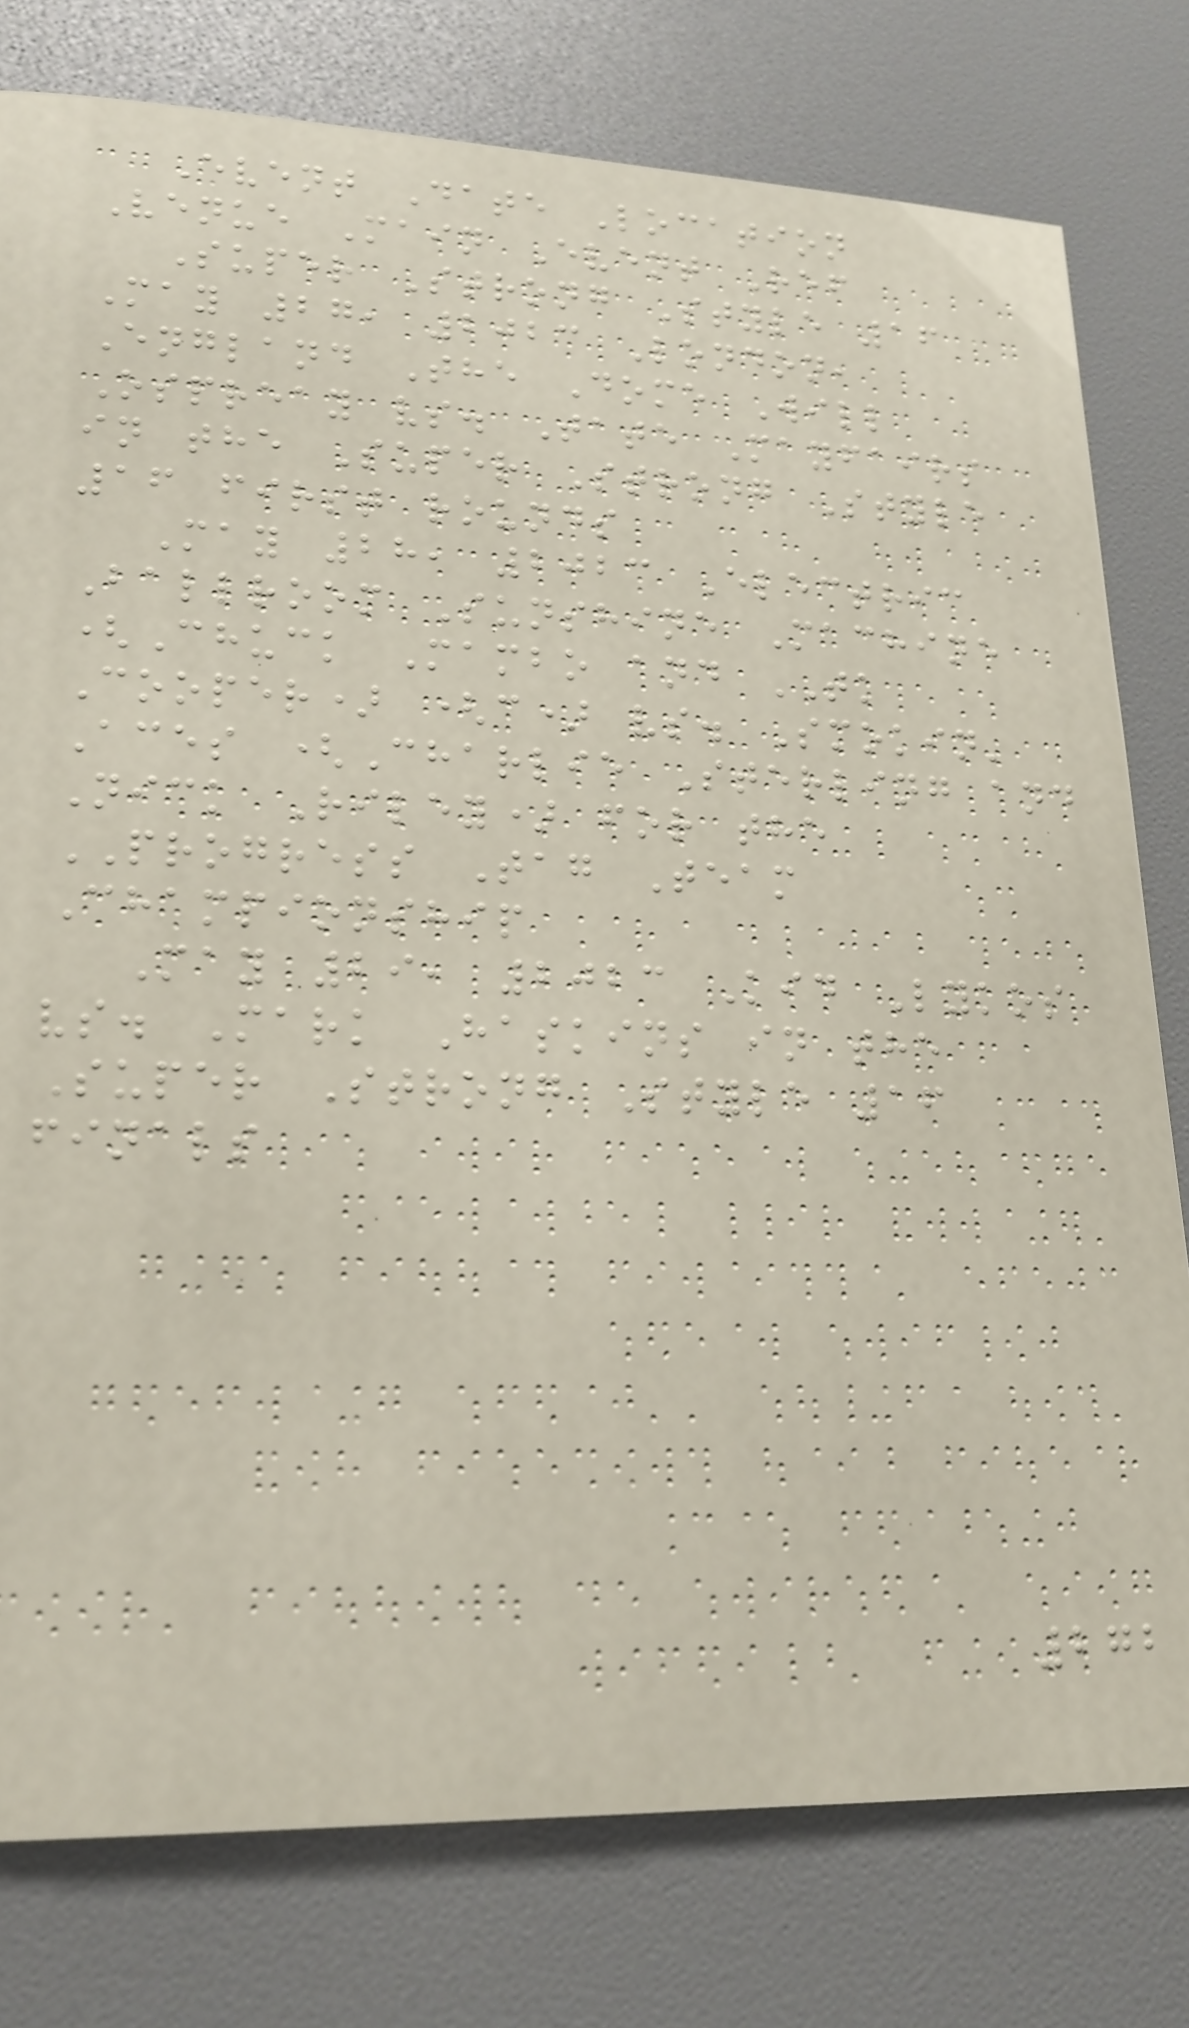Event Date Location
Venue Main Event Ref
Super Strong Style 16
May 27, 2023 London,
England The Dome Will
Ospreay vs. Tate Mayfairs
in the Super Strong Style
16 first rounds
May 28, 2023 Electric
Ballroom Sunshine Machine
(Chuck Mambo and TK
Cooper) (c) vs. Smokin'
Aces (Charlie Sterling and
Nick Riley) for the
PROGRESS Tag Team
Championship
May 29, 2023 Kid Lykos
vs. Mark Haskins in the
Super Strong Style 16
finals
272
